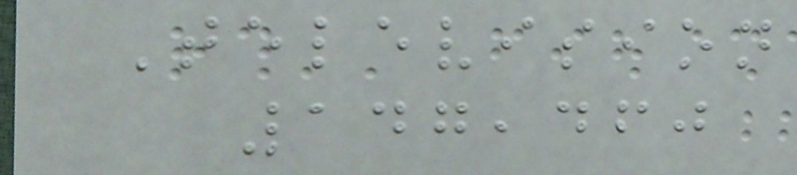Television
147,460
